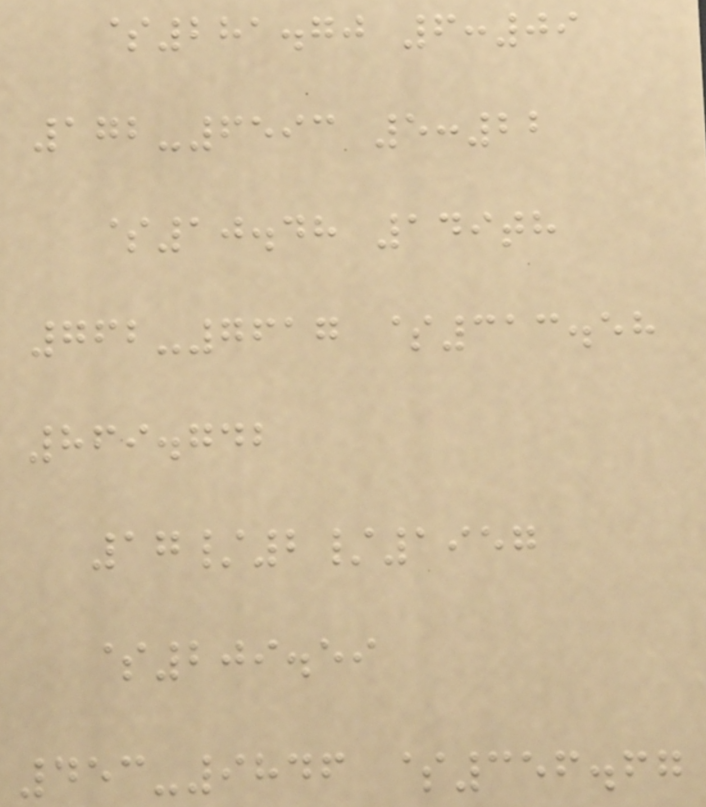$281.70 6:09
172-6593 5:22
$10.48 149th
762-7617 $313.58
869.742
17/2/1957
$209.59
453-9846 $356.67
